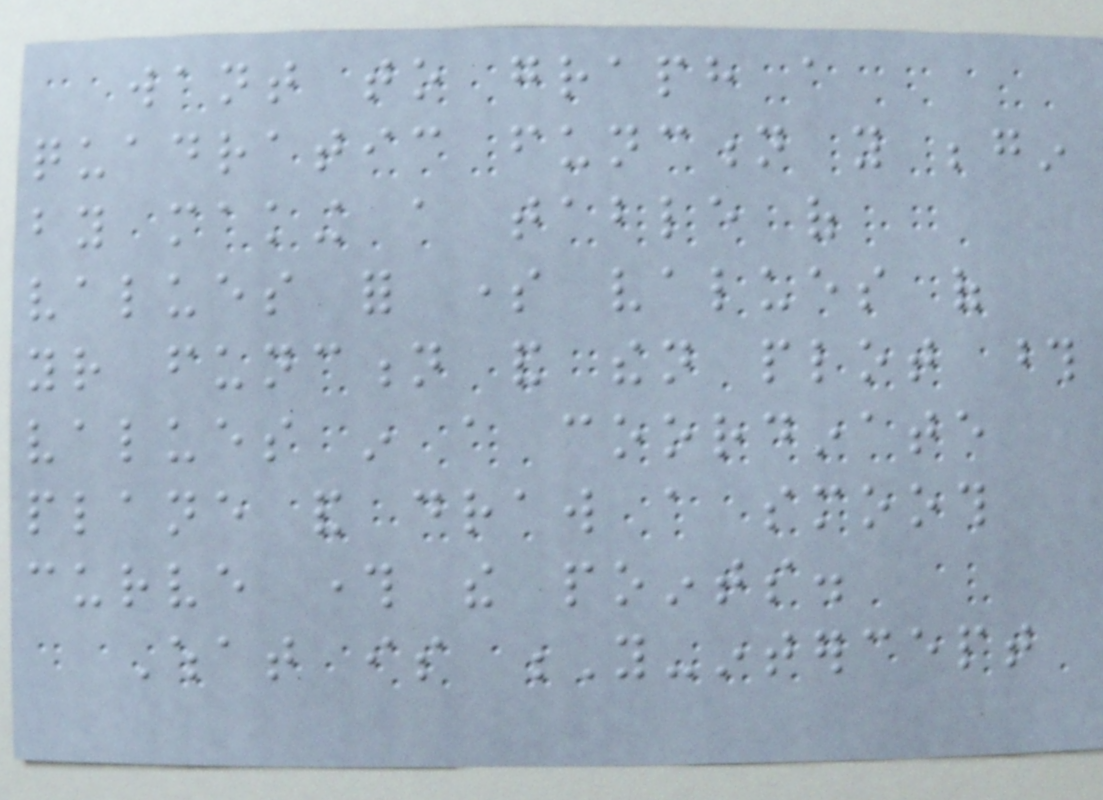want to graph a
quadratic function you begin
by making a table of
values for some values of
your function and then plot those
values in a coordinate
plane and draw a smooth
curve through the points.
What is Y-intercept
